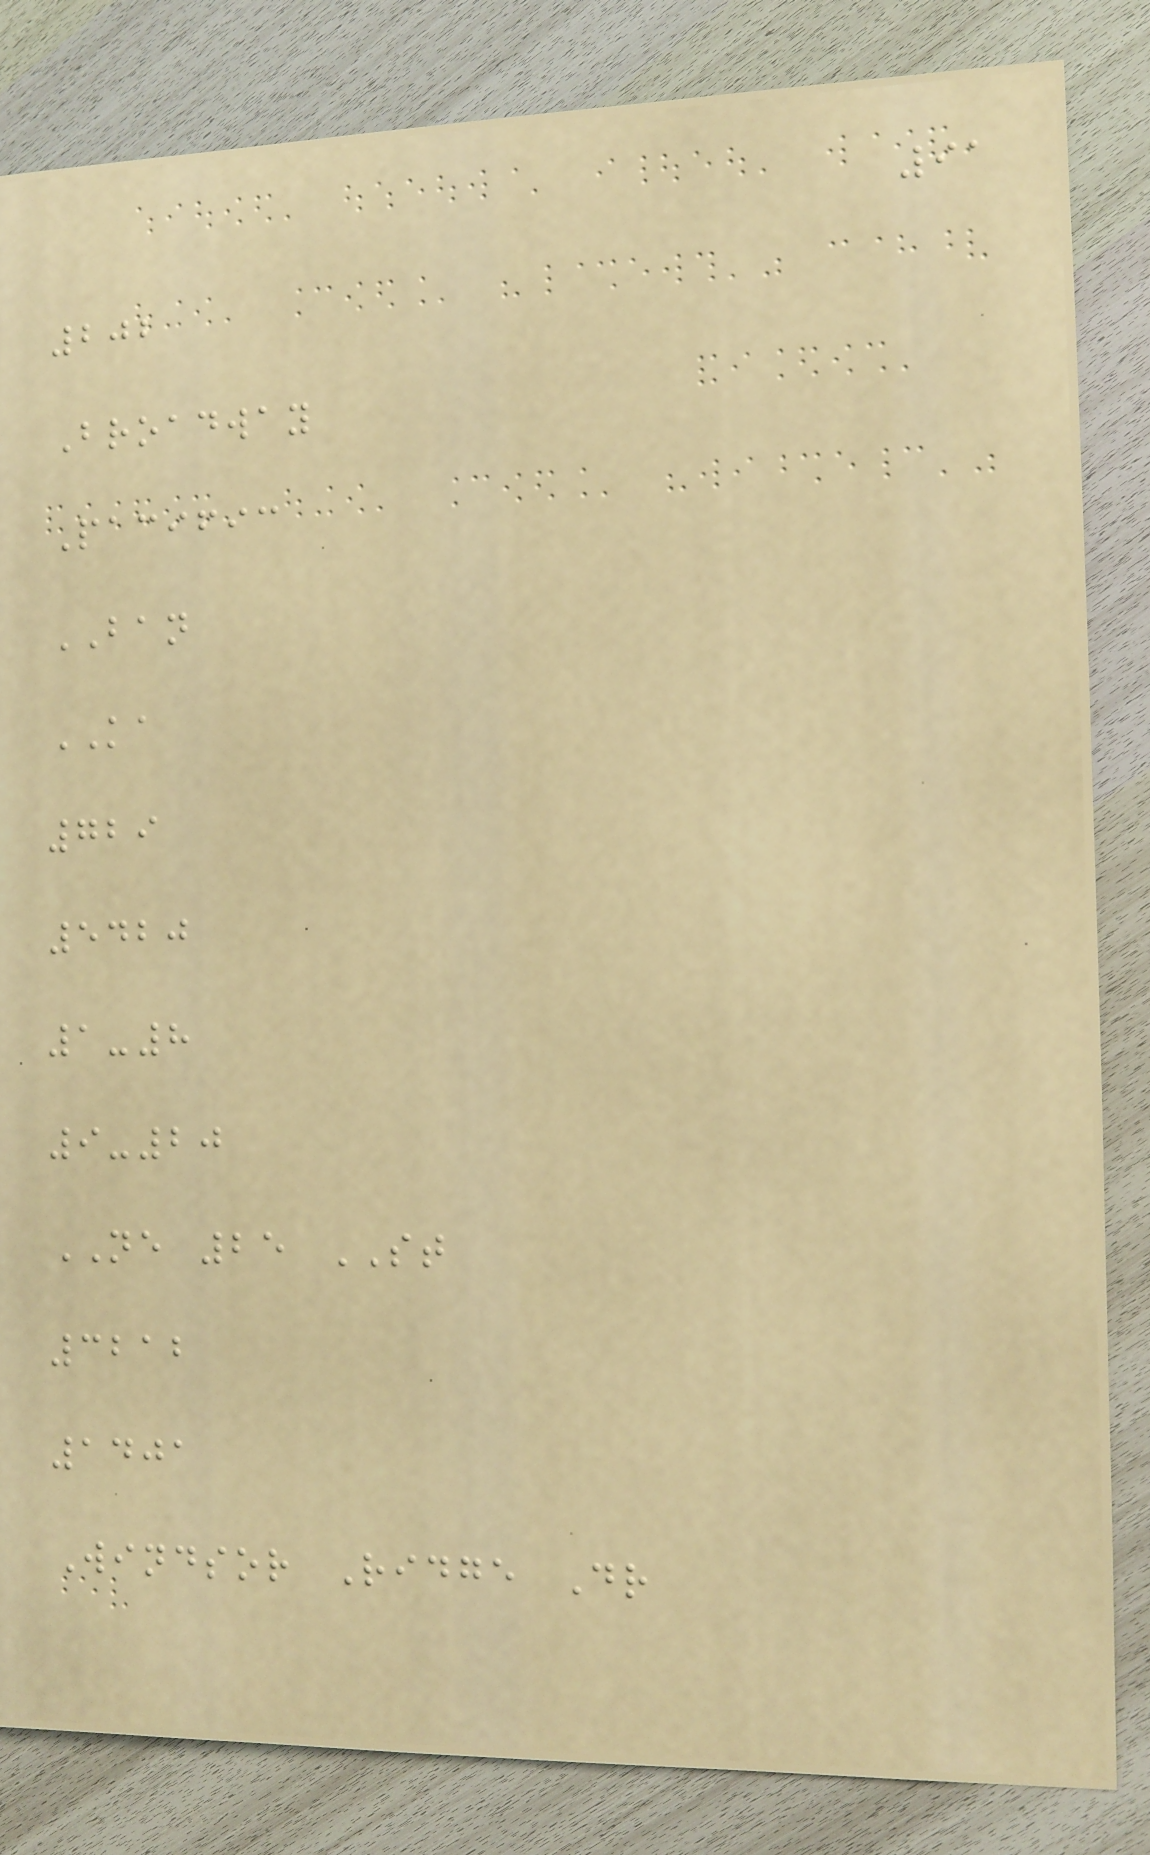91
202
Broadway
Pacific
BAN
KA
729
5420
1-8
9-20
NE 25 ST
3212
1401
Windsor Ridge Dr
